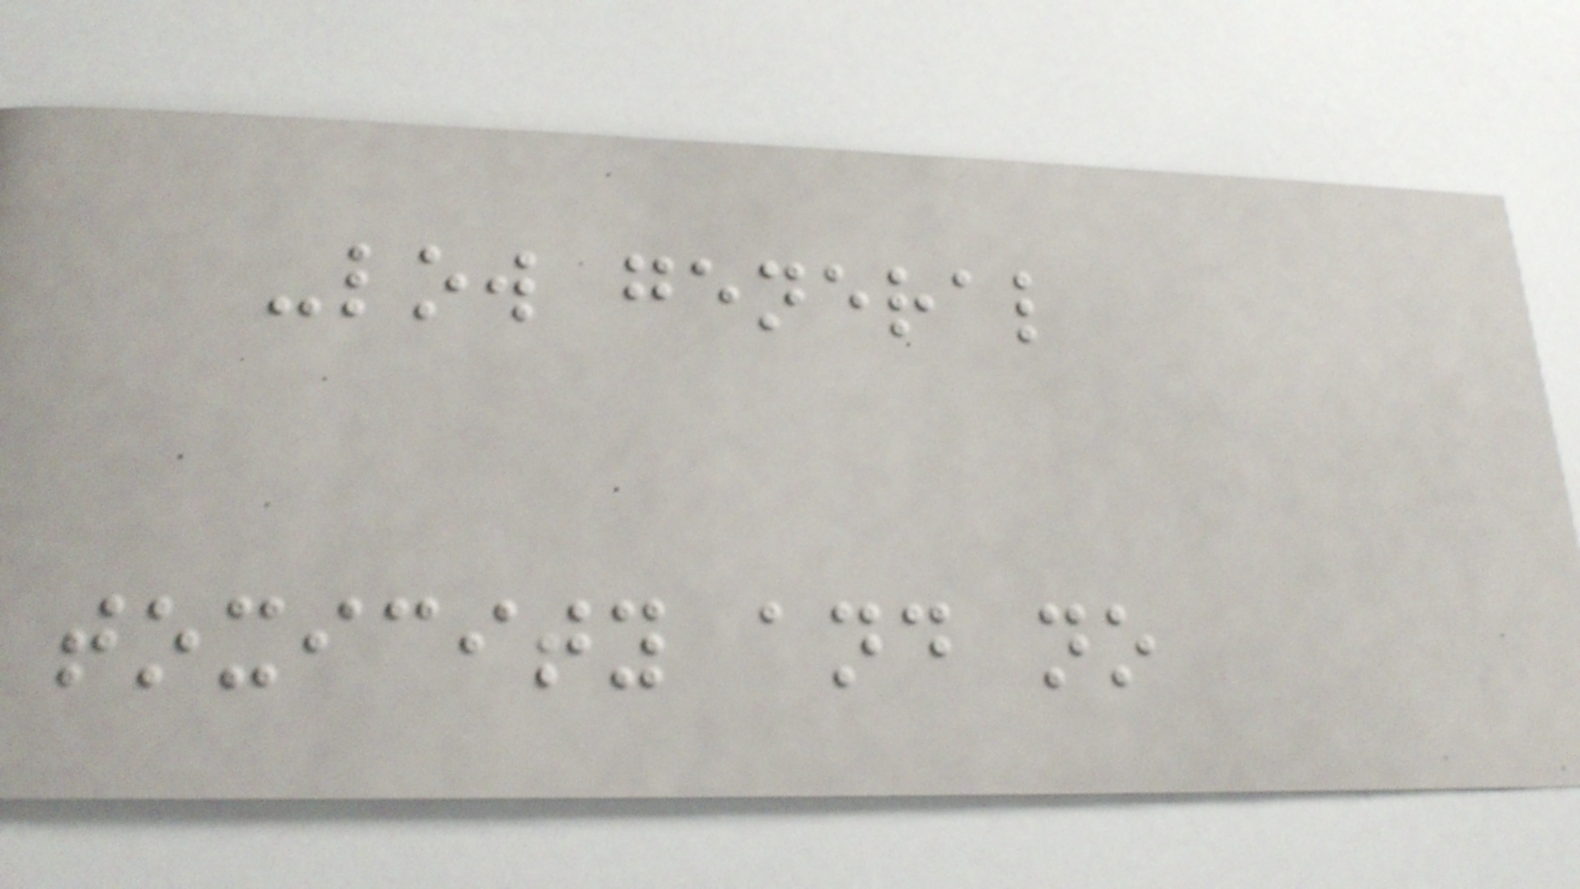-low general
toxicity and no
